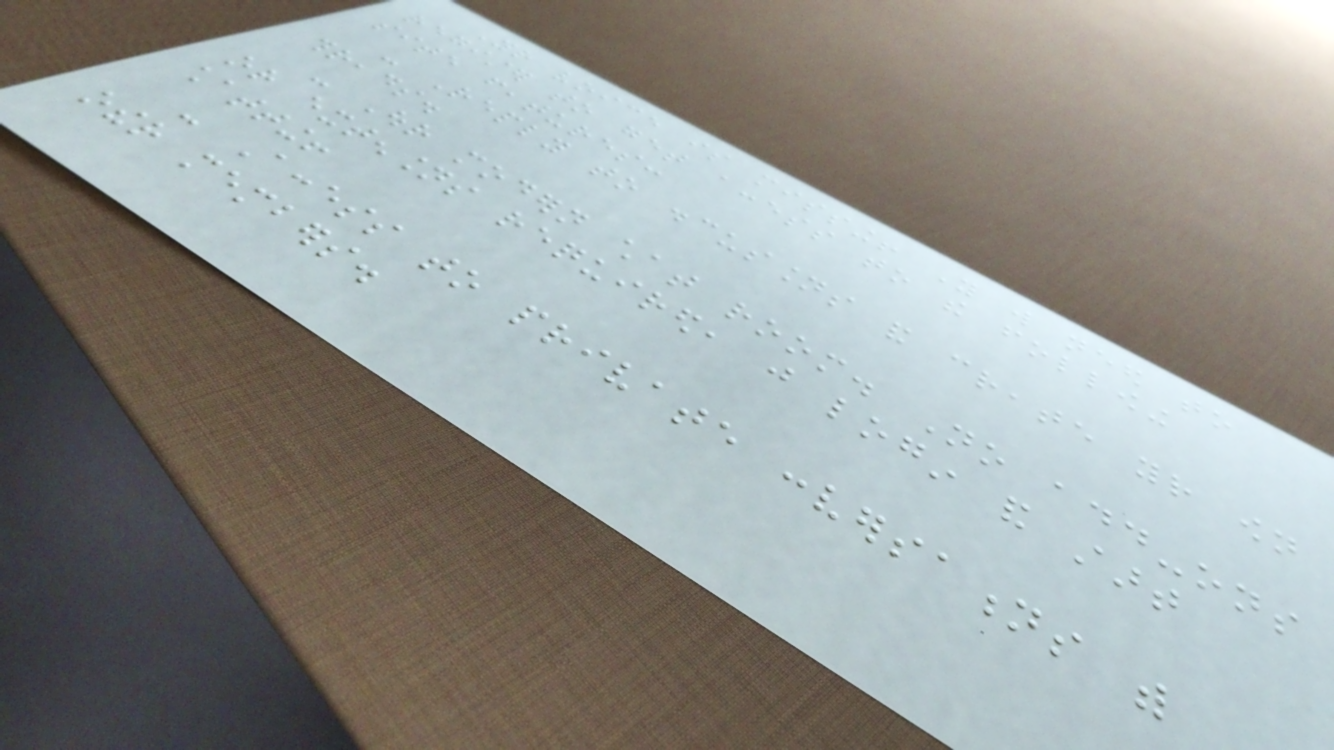Your voice is missing! You will need to
register to get access to the following
site features:
- Reply to discussions and create your own
threads.
- Our modern chat room. No add-ons
or extensions required, just login and start
chatting!
- Access to private conversations with
other members.
